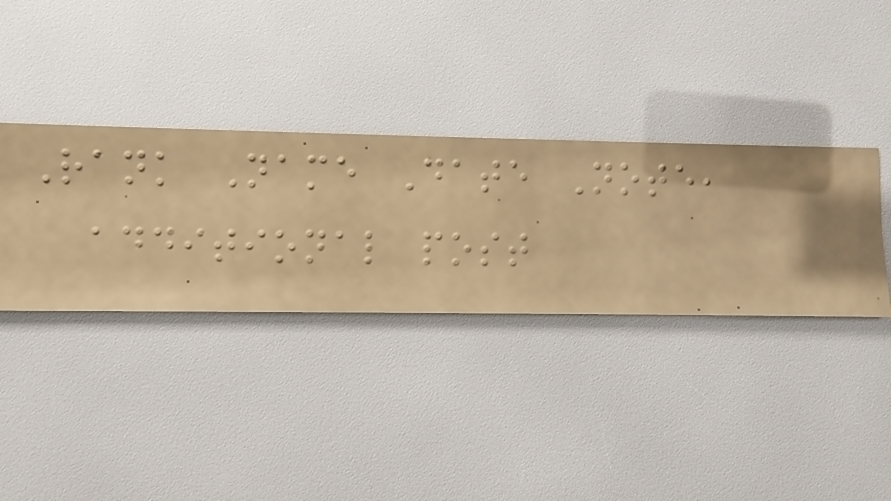Rank Name Date Note,
additional post
